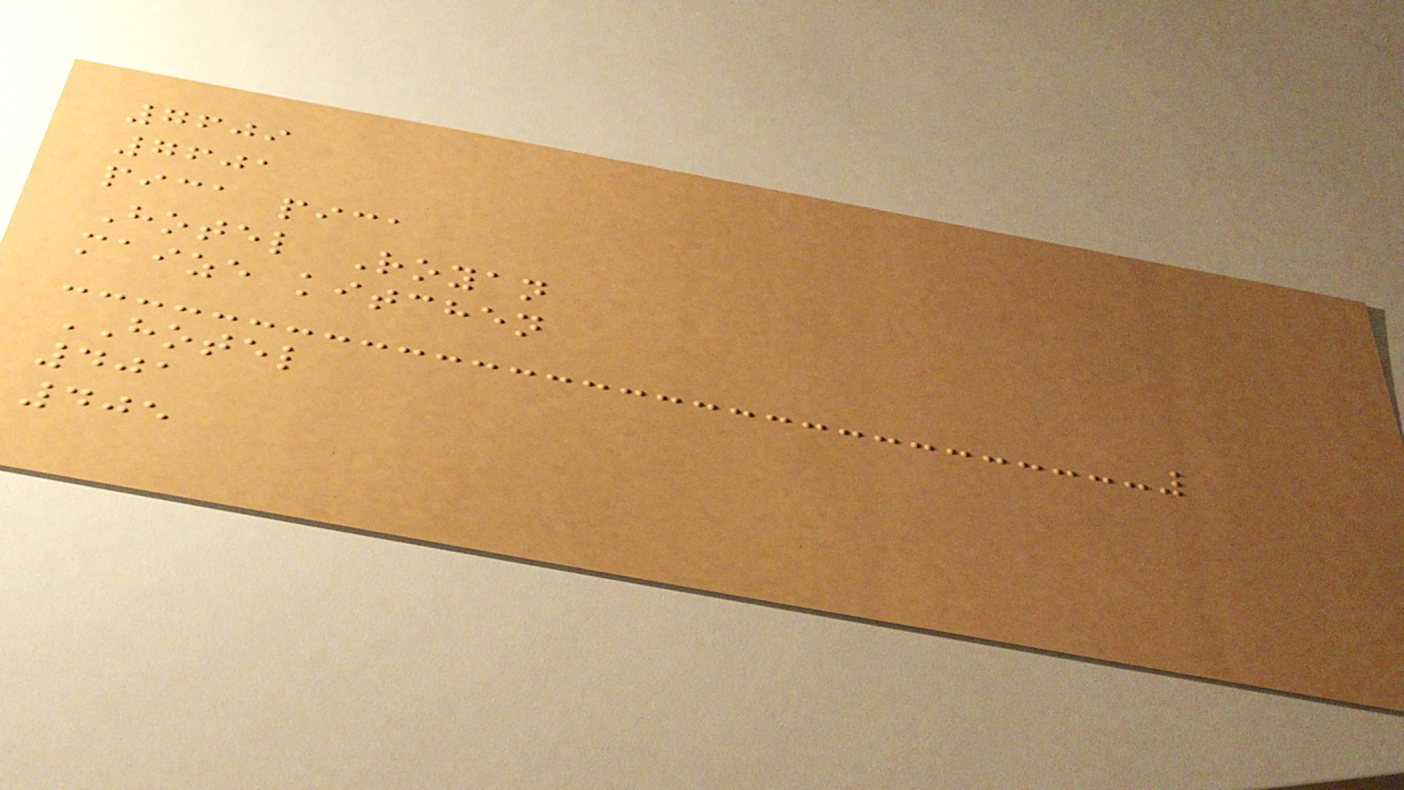7609
7601
pica pica
Hotel Royan
maize kitchen
HOTEL
401
405
